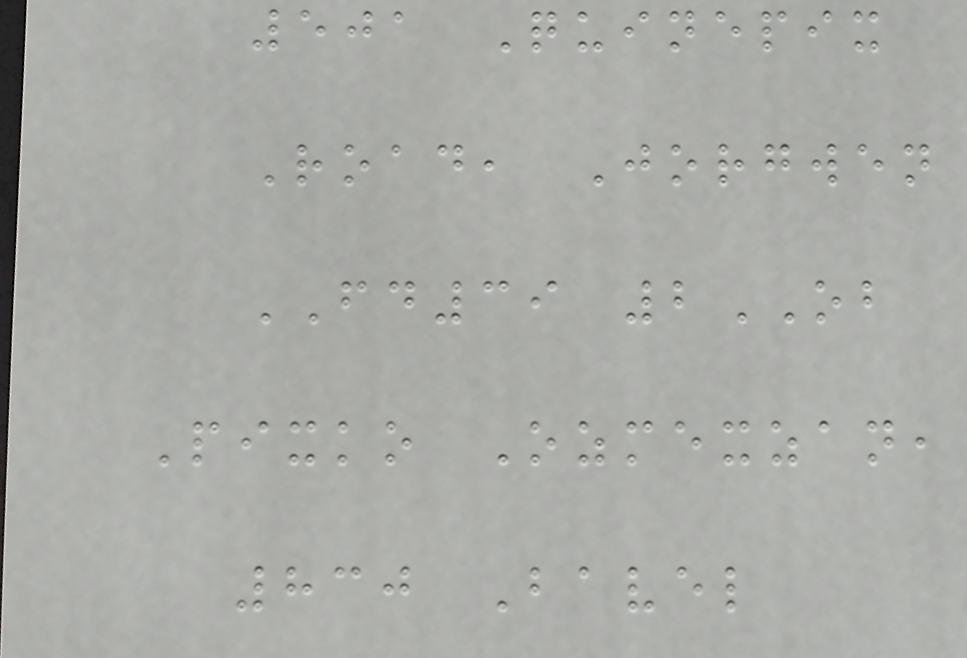501 Quinepix
Road, Jorgwen
FD39 2OB
Pixko Ozmexzan,
830 Bavel
